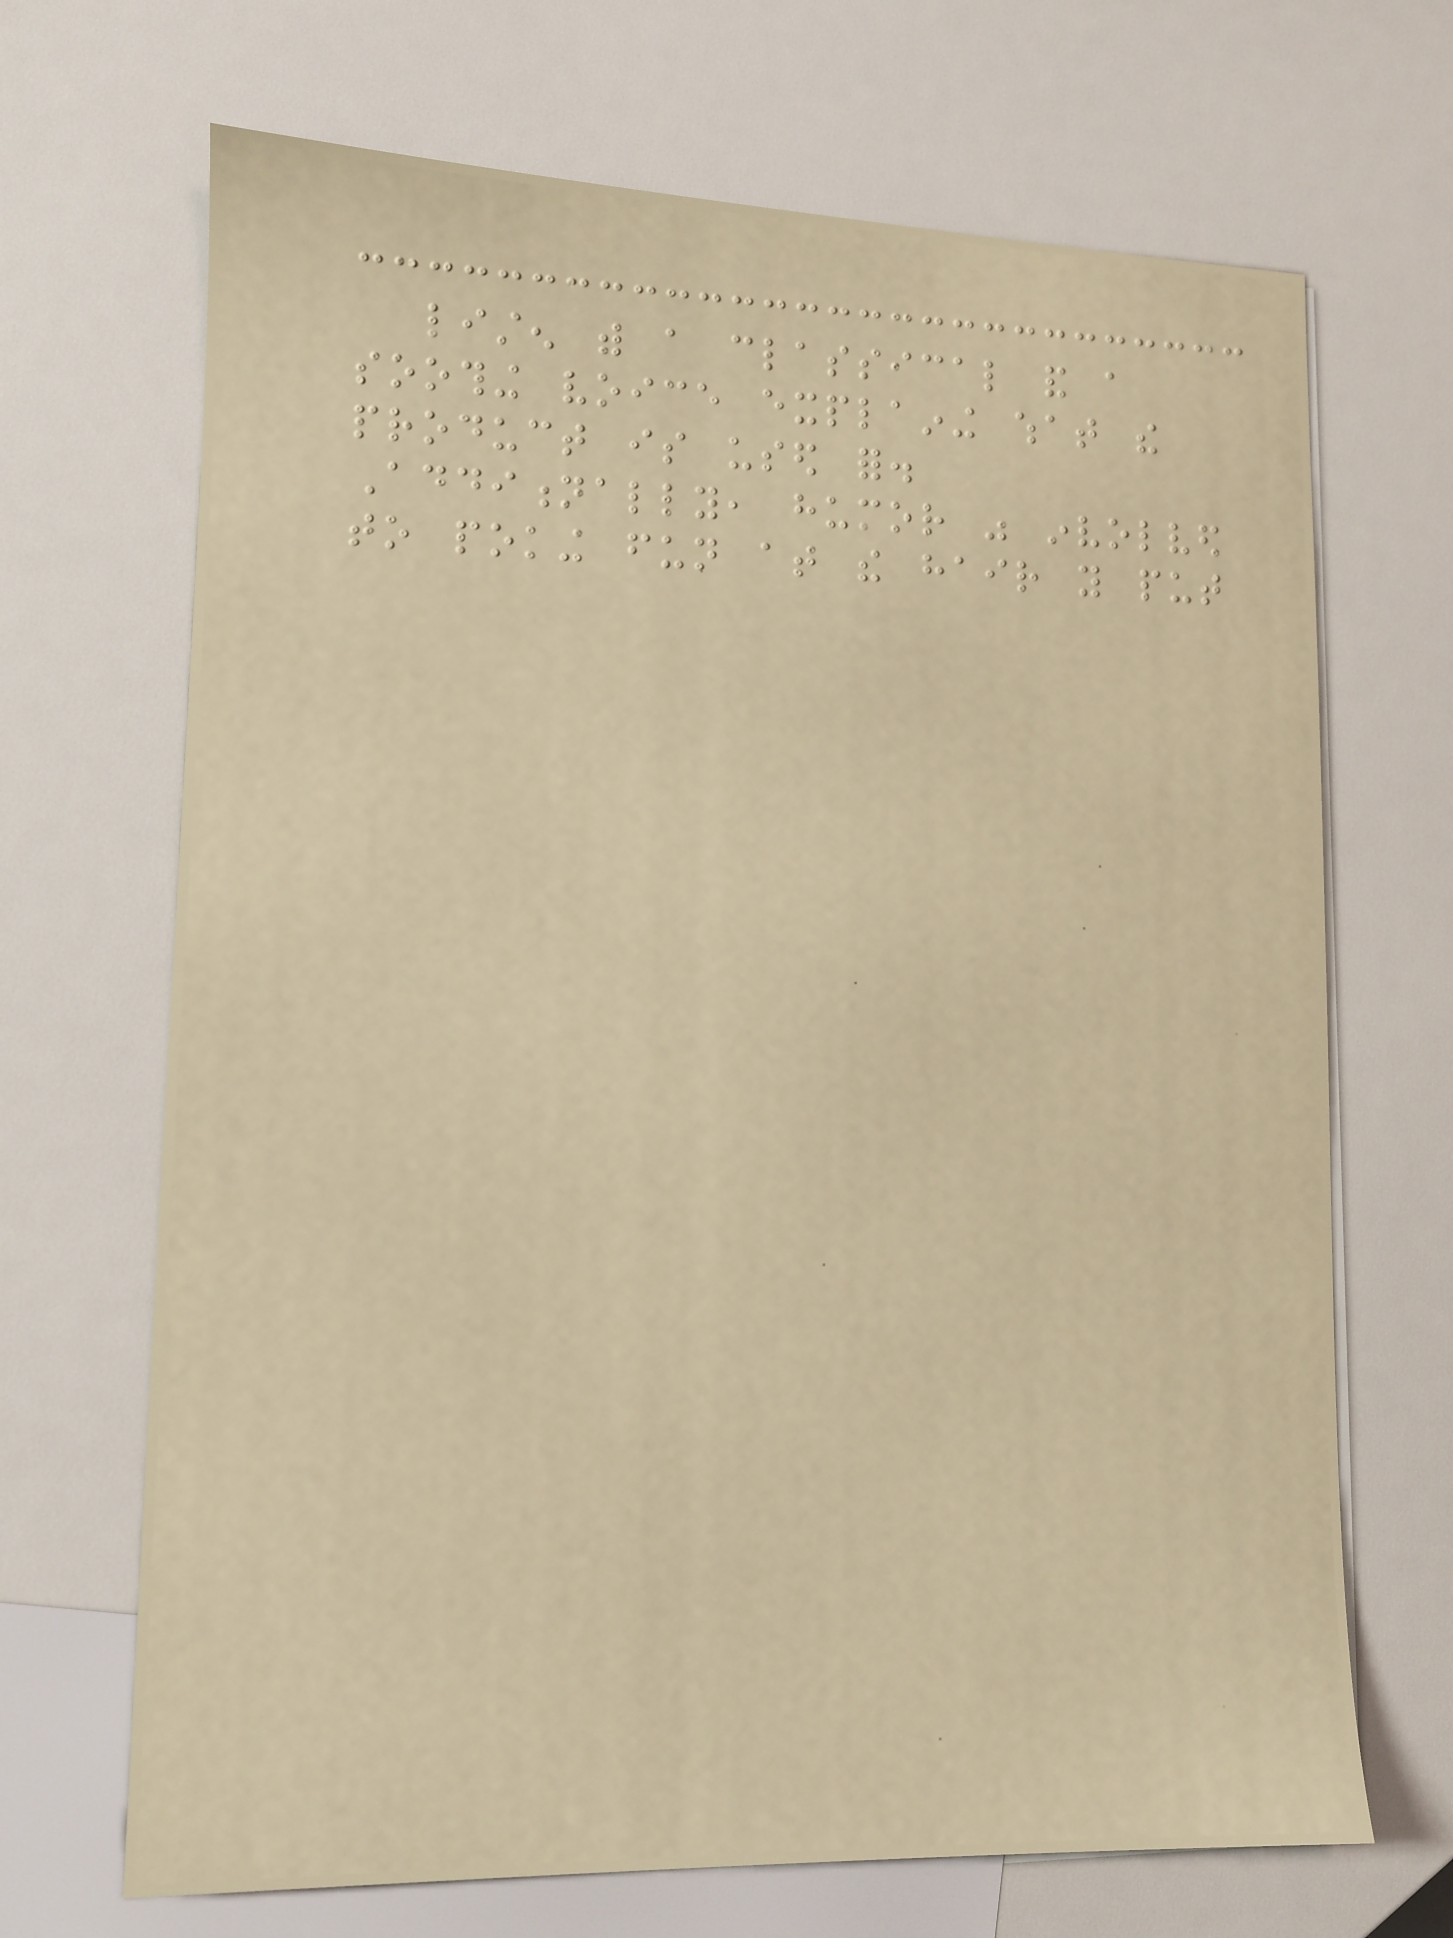listen with a classical and a
soothing voice explaining what the
product is used for.
Additionally, humor was involved
to poking fun at the hair you put
